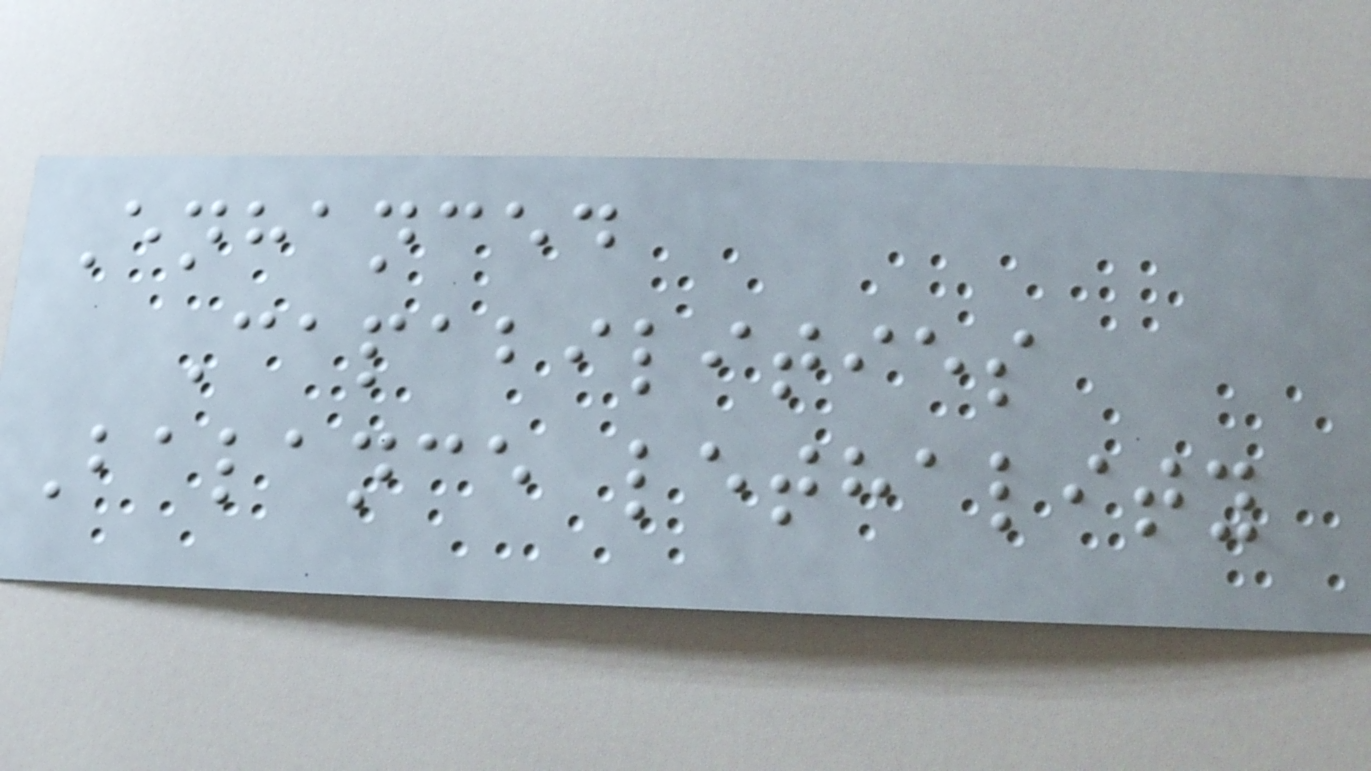Enhanced
Capabilities
Balance lethality
